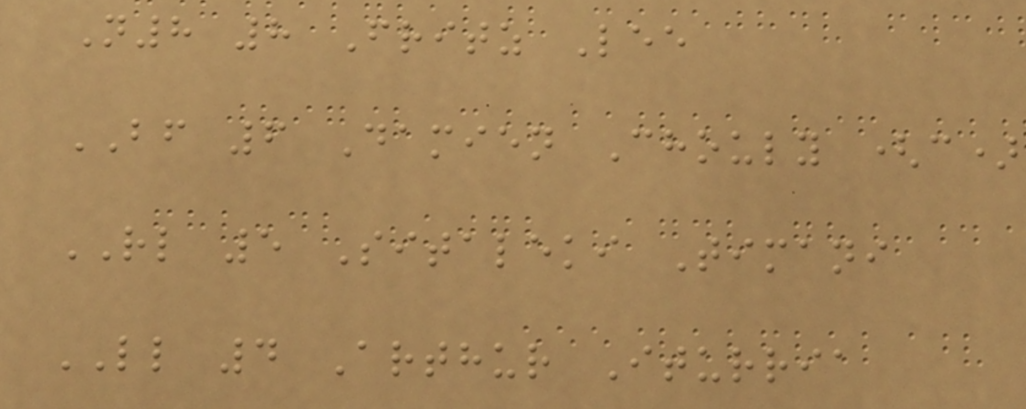N8 8 Fritz Lee
BF 6 Damien Chouly (c)
RL 5 Sitaleki Timani
LL 4 Arthur Iturria
